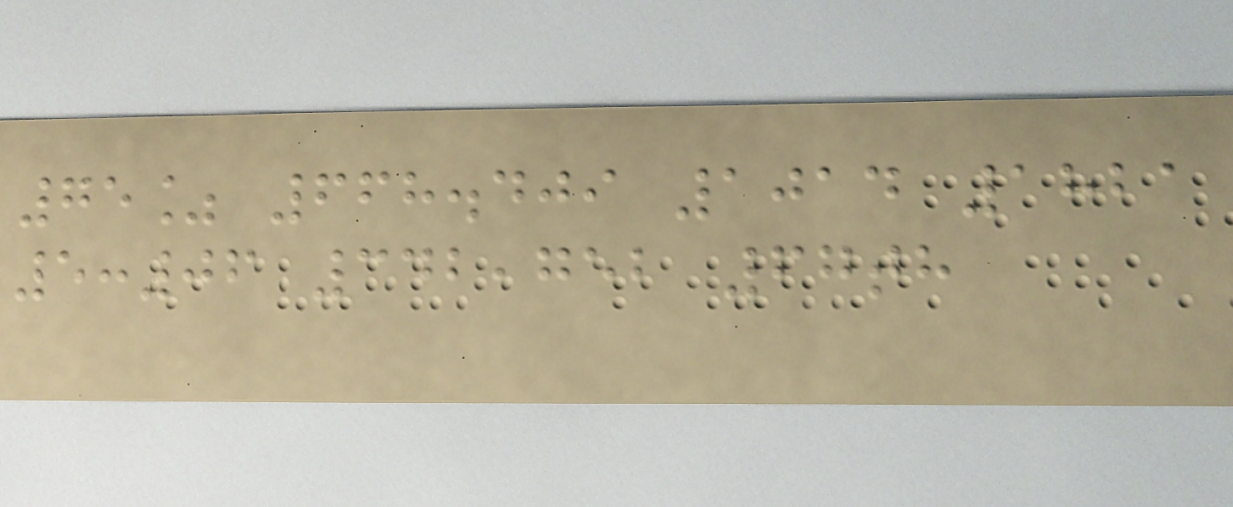75% 668.409 1014 1821
5:06 342,752 67th
